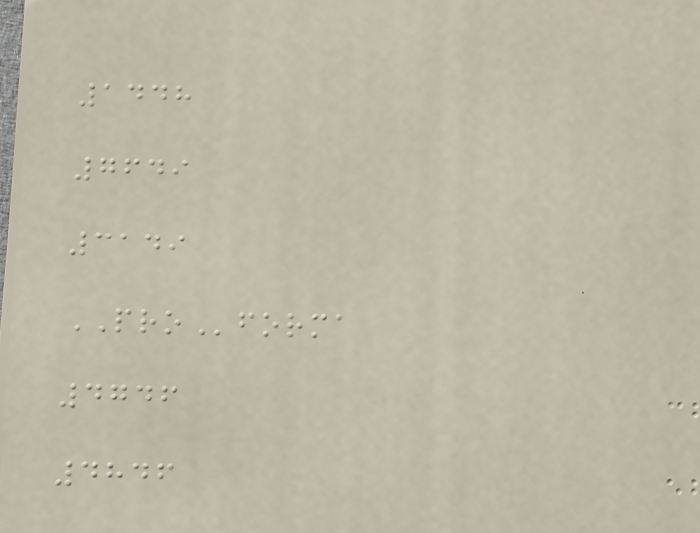1448
7649
3149
PROforma
4746
4846
